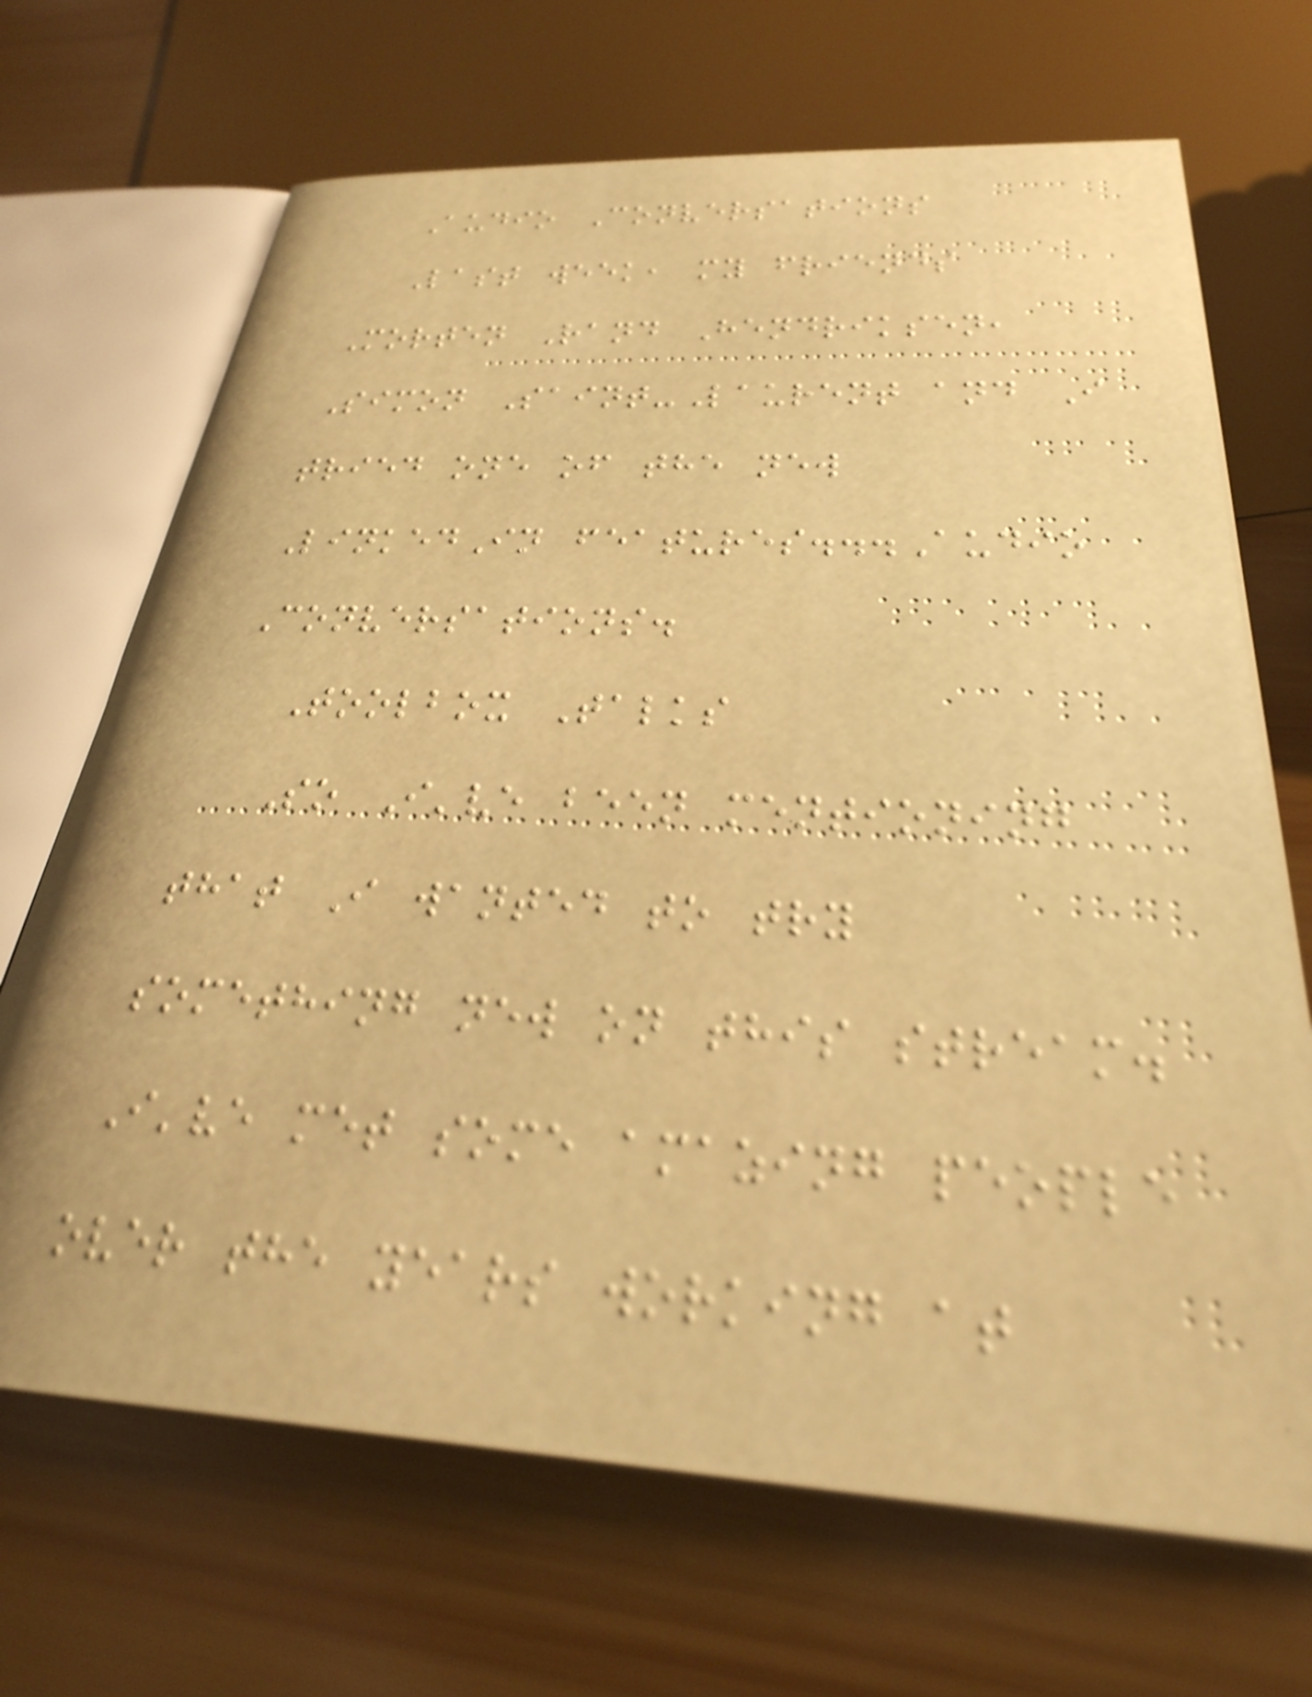Audio Conversations
Last week, my friends
Morten Rand Hendriksen,
Simon Saint-Laurent and I
tried one of the new
LinkedIn features...Audio
Conversations.
Toolbox Talks
So I've been mentioning
that I wanted to try
something new on this stream.
I've met some amazing people
over the years working at
